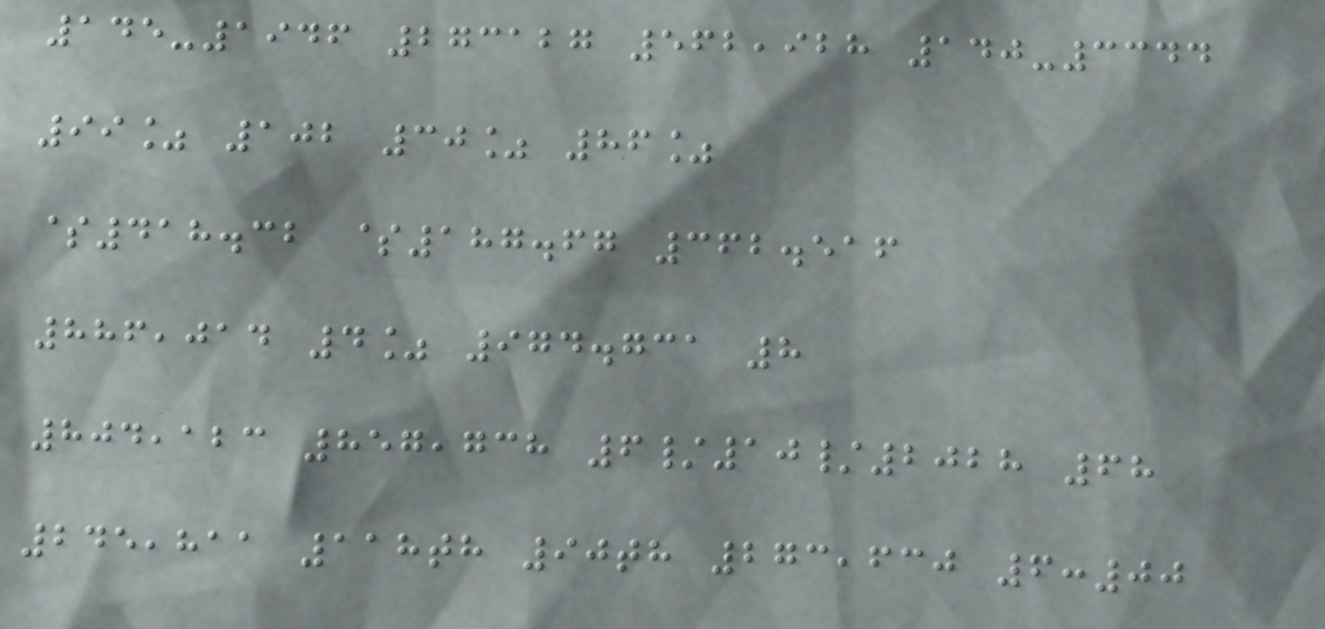145-1946 273127 562,928 140-3344
99% 102 30% 86%
$418.32 $187.67 362.516
886,014 4% 974.731 8
804,123 857,738 6/10/2028 68
245,811 118th 90th 273,630 6:00
